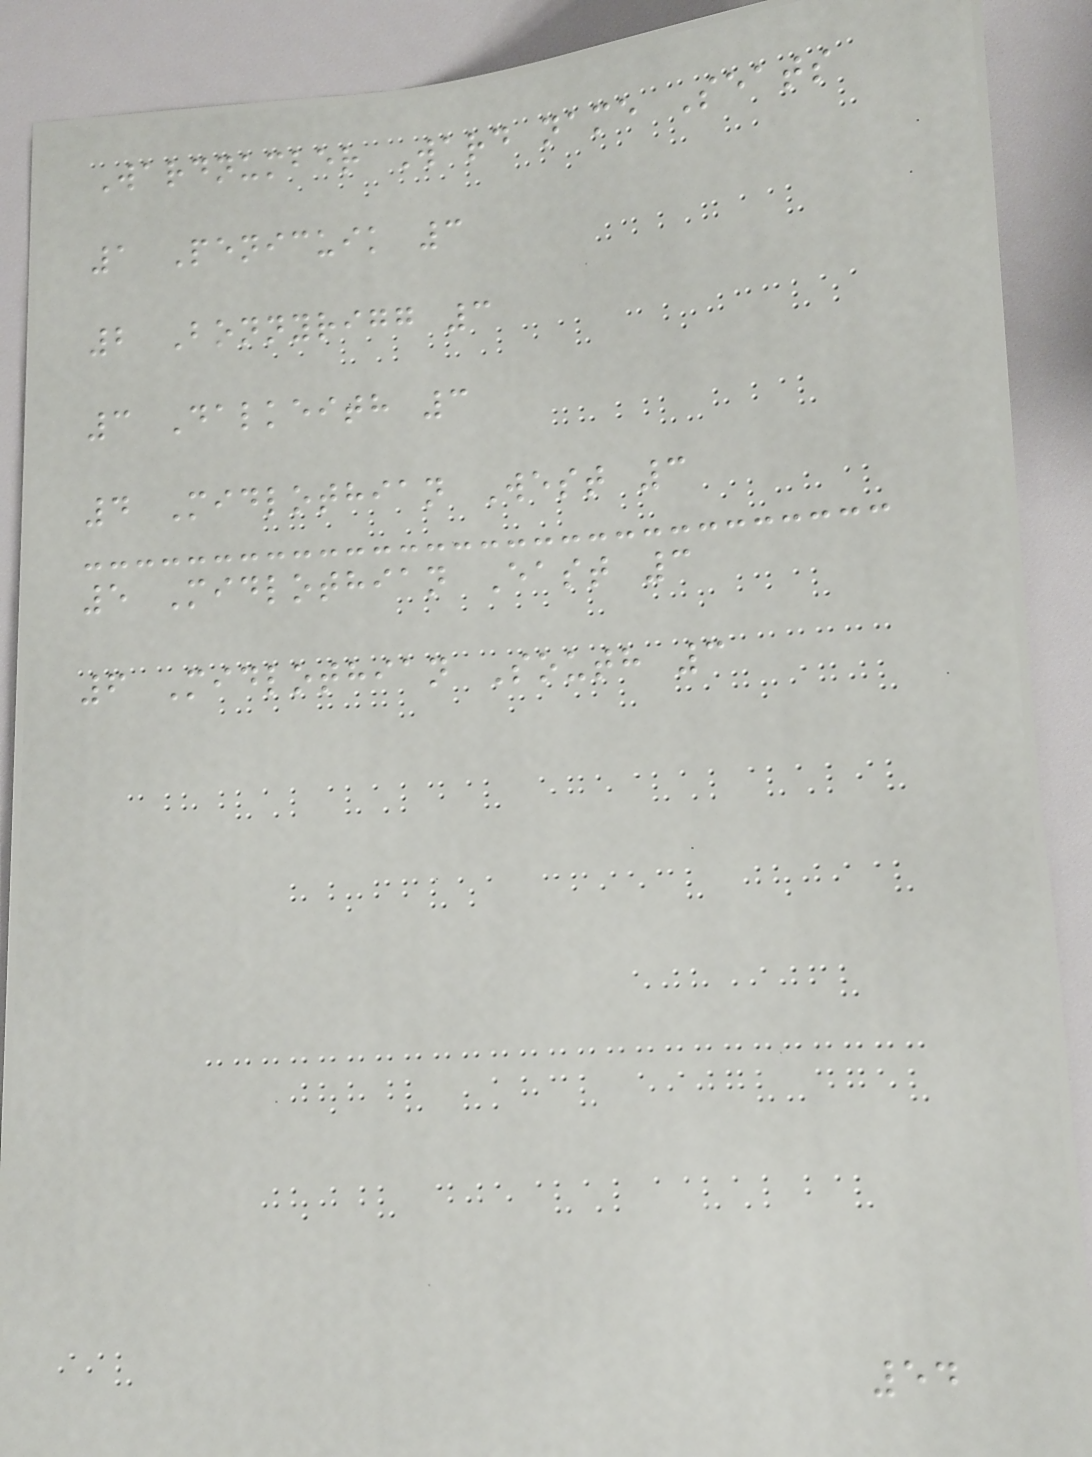Wardnumber Ward name Seats
1 Penicuik 3
2 Bonnyrigg 3
3 Dalkeith 3
4 Midlothian West 3
5 Midlothian East 3
6 Midlothian South 3
54
